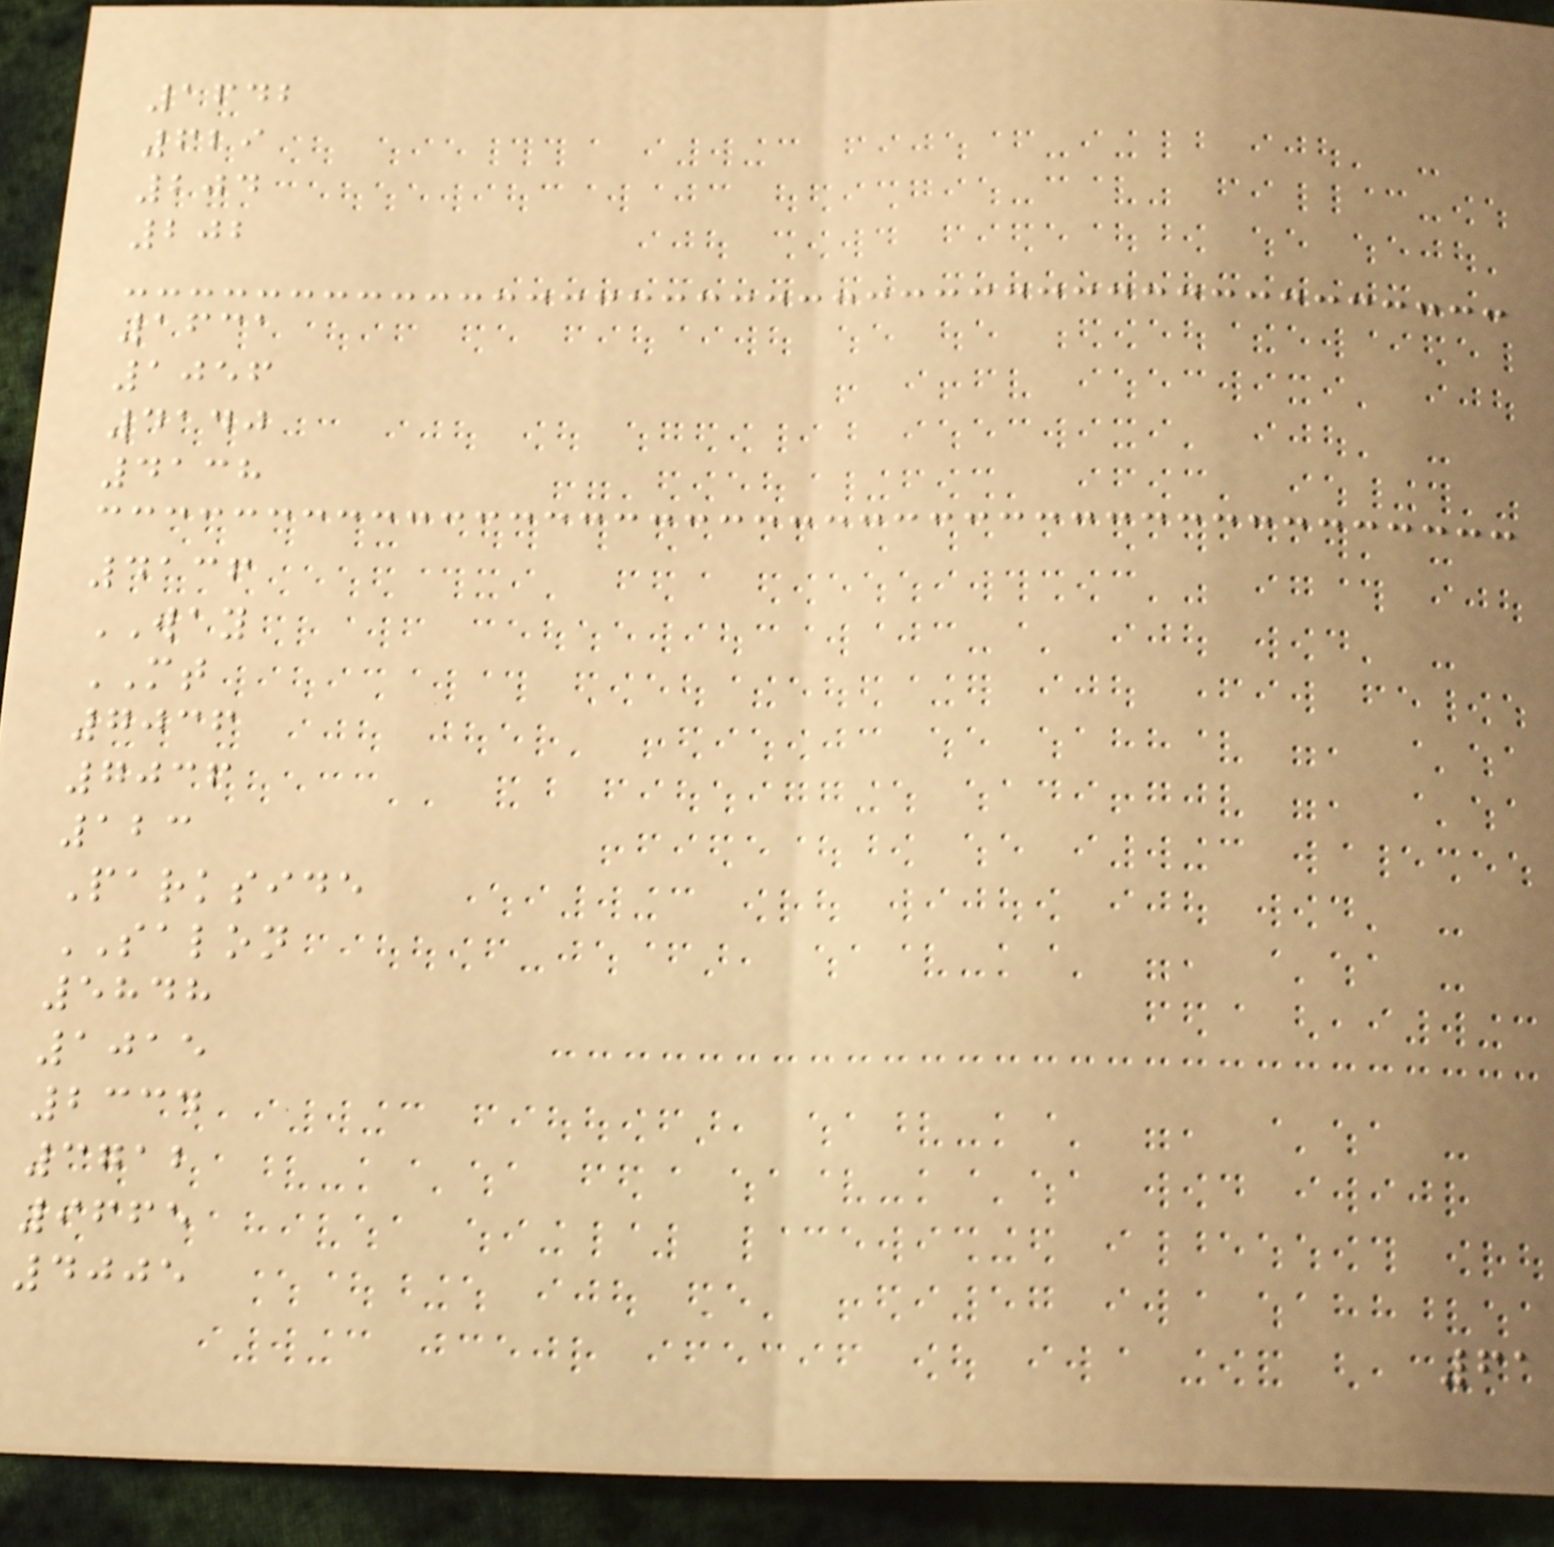1642
629
204
202
1631
1056
4140
4138
4136
WAY
MT
7036
7036
123
Parkside
SALON
5848
1015
2334
3712
9665
4005
61
